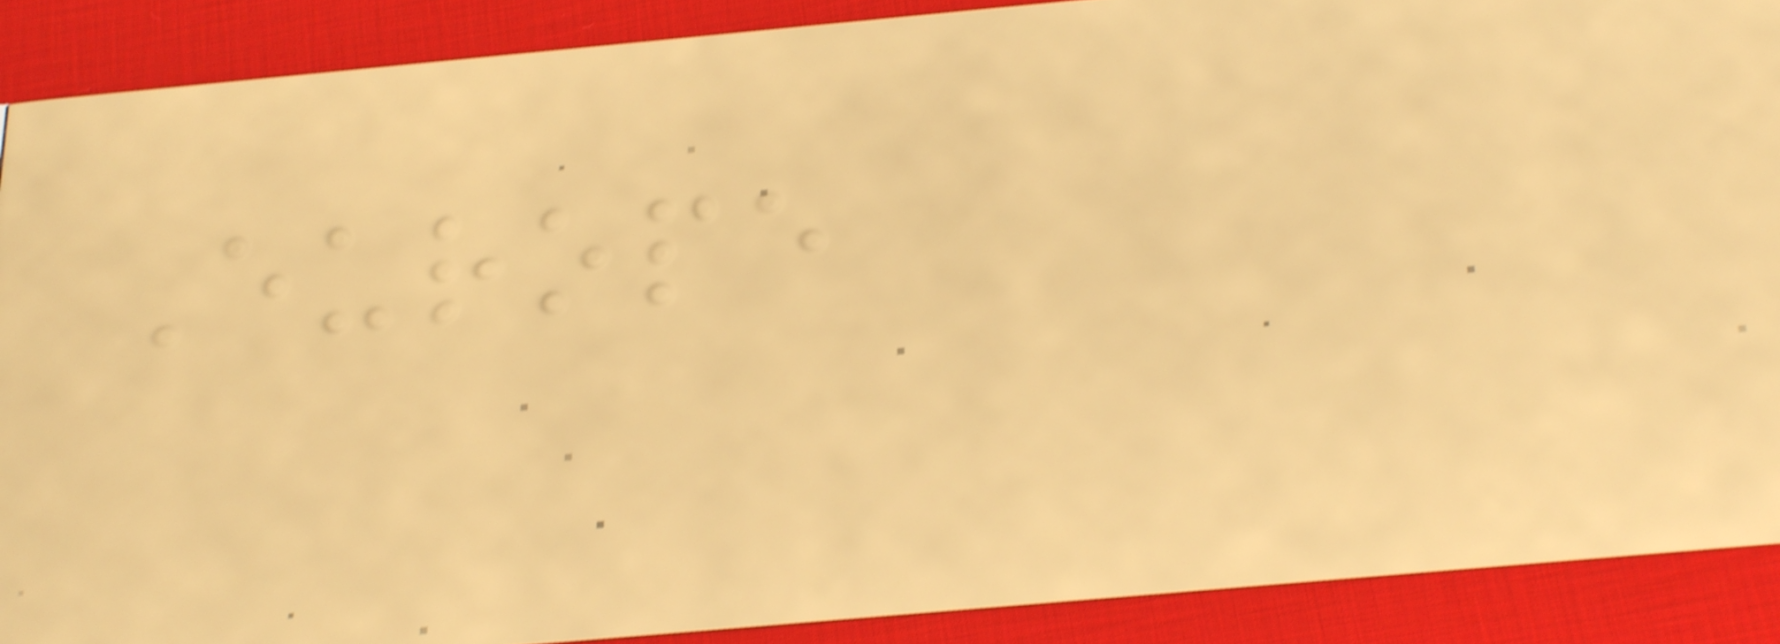Europe
